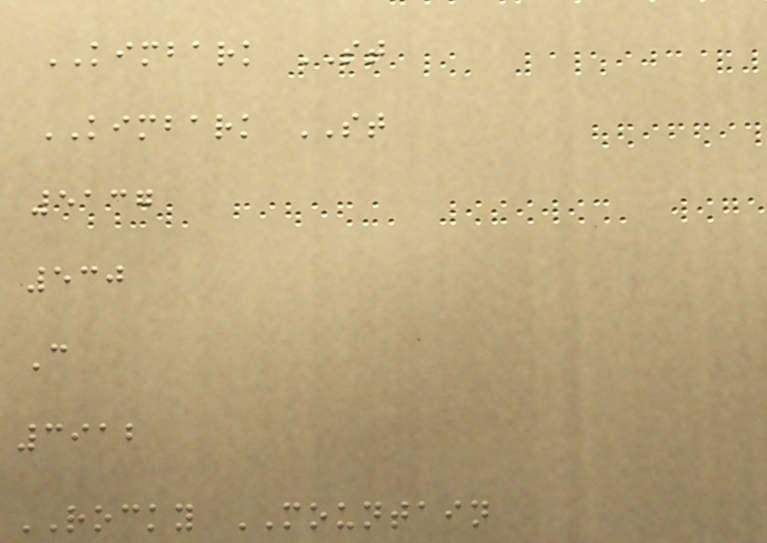KIMBARK ST
KIMBARK ST
5137
530
C
3912
ROCKY MOUNTAIN
